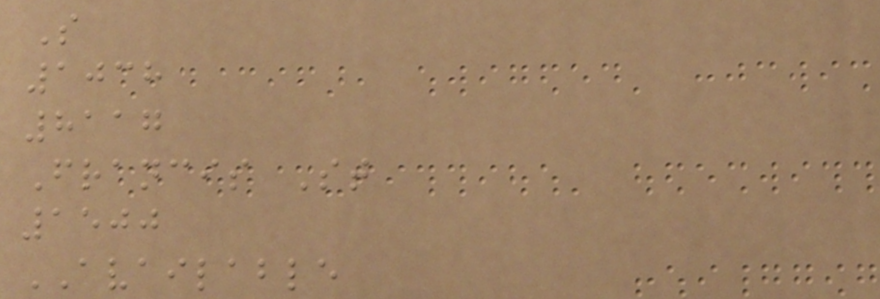S
1038
8117
Francis St
1500
AVAILABLE
